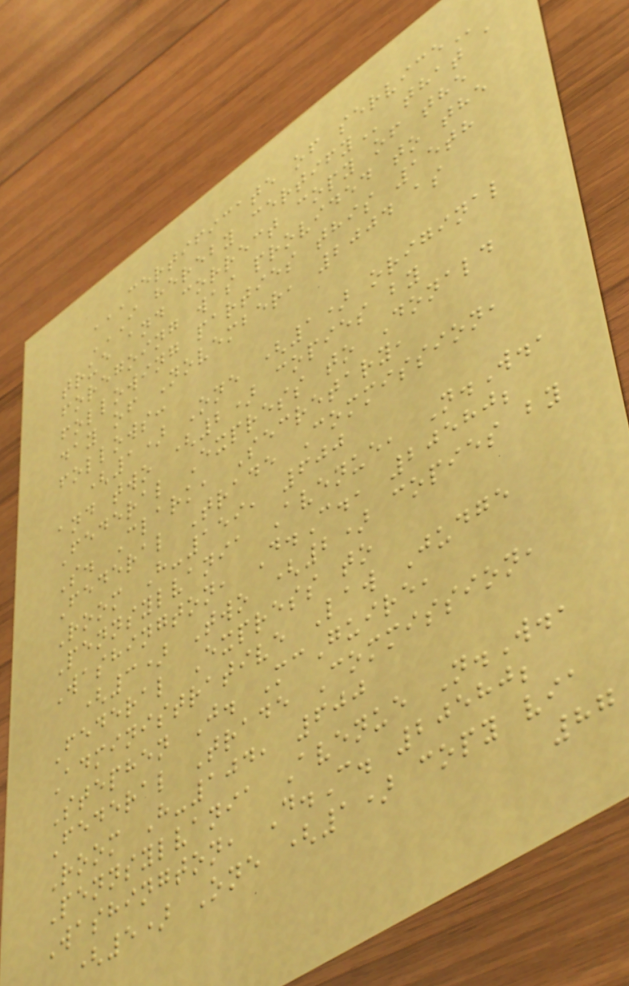CERTIFICATE OF SERVICE
I HEREBY CERTIFY that a
true and correct copy of the
foregoing was provided to the
following parties this 15th
day of November, 2004 as
follows:
(1) One (1) original
and two (2) copies by
Federal Express to Donald
S. Clark, Secretary,
Federal Trade Commission,
Room H-159, 600
Pennsylvania Avenue, N.W.,
Washington, D.C., 20580;
(3) Two (2) copies by
Federal Express to
Administrative Law Judge
Stephen J. McGuire,
Federal Trade Commission,
Room H-104, 600
Pennsylvania Avenue N.W.,
Washington, D.C. 20580;
(5) One (1) copy via
87
